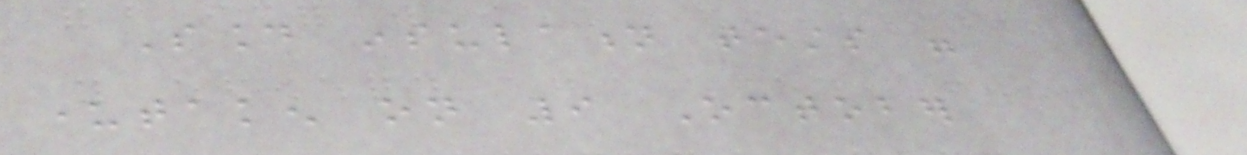Sound insulation tests were
undertaken on 9 October
